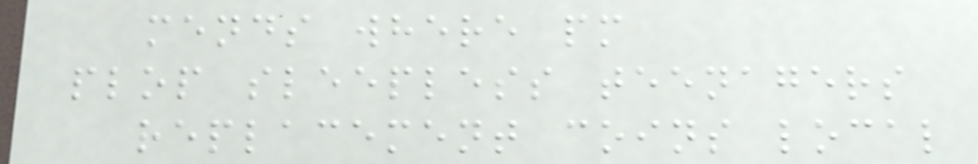mends where pm
plop sleepless teenagers
replacement coins local
